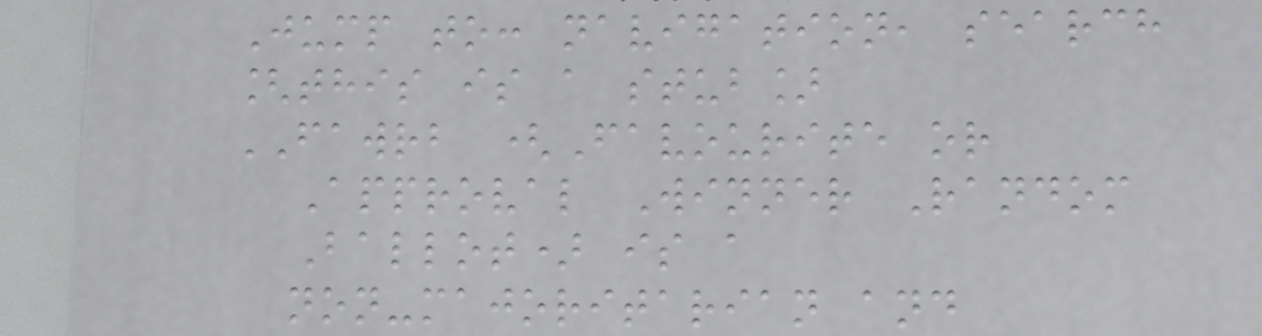Jump to: navigation, search
[this is a stub]
FAWRB (Favourite or
Approval Winner Random
Ballot) is a
non-majoritarian and
